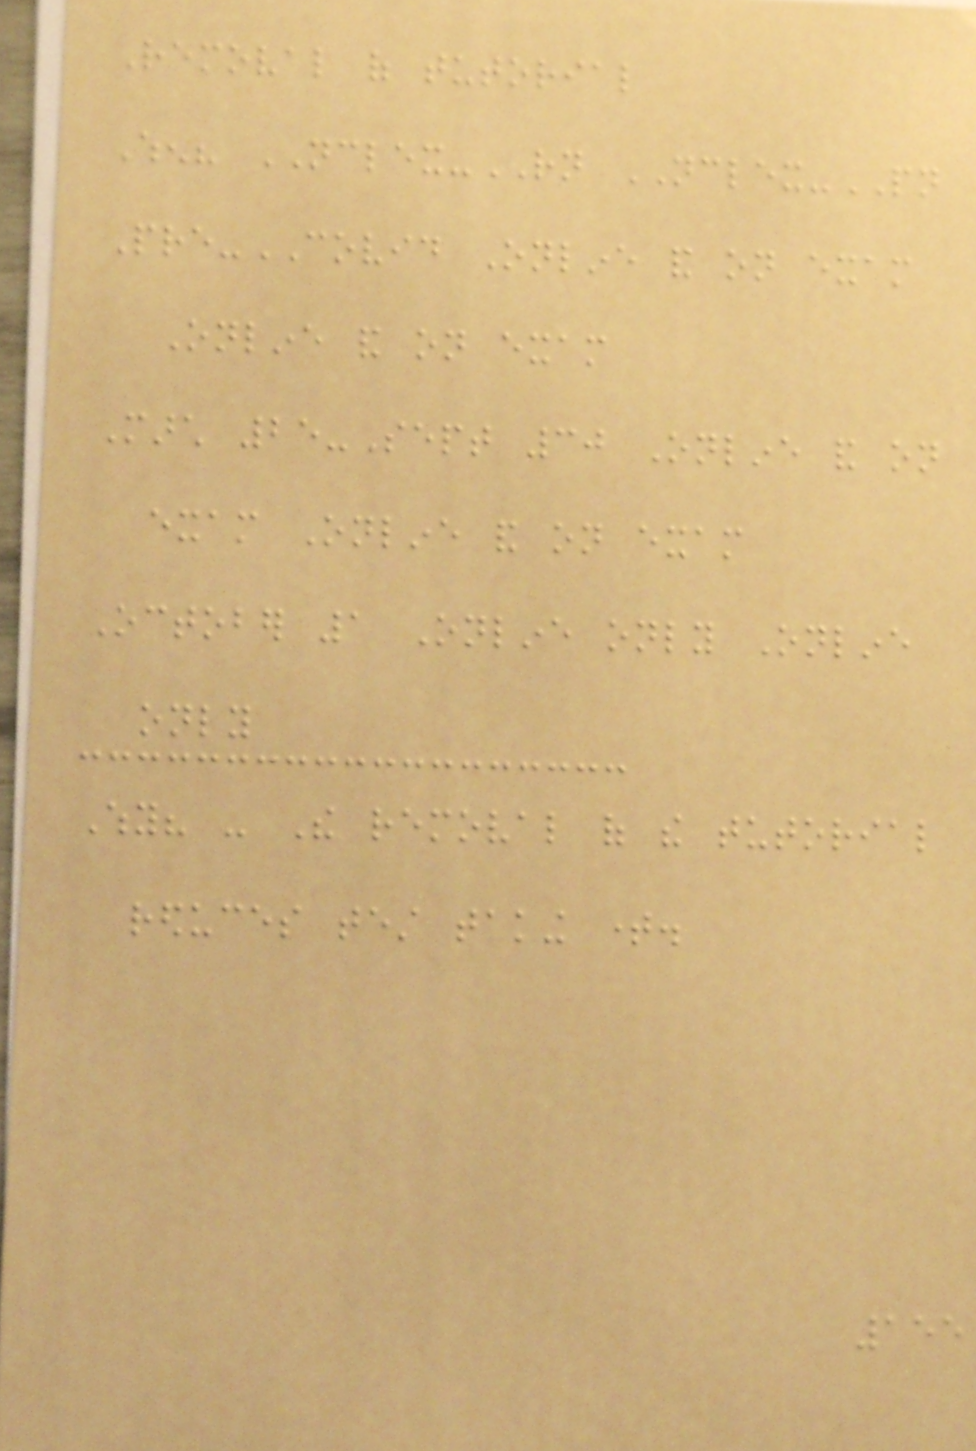Removal of tutorial
When? NCLEX-RN NCLEX-PN
Pre-COVID Online and on exam
Online and on exam
March 25-Sept 30 Online and on
exam Online and on exam
October 1 Online only Online
only
Why? - The removal of the tutorial
reduces test taking time.
155
